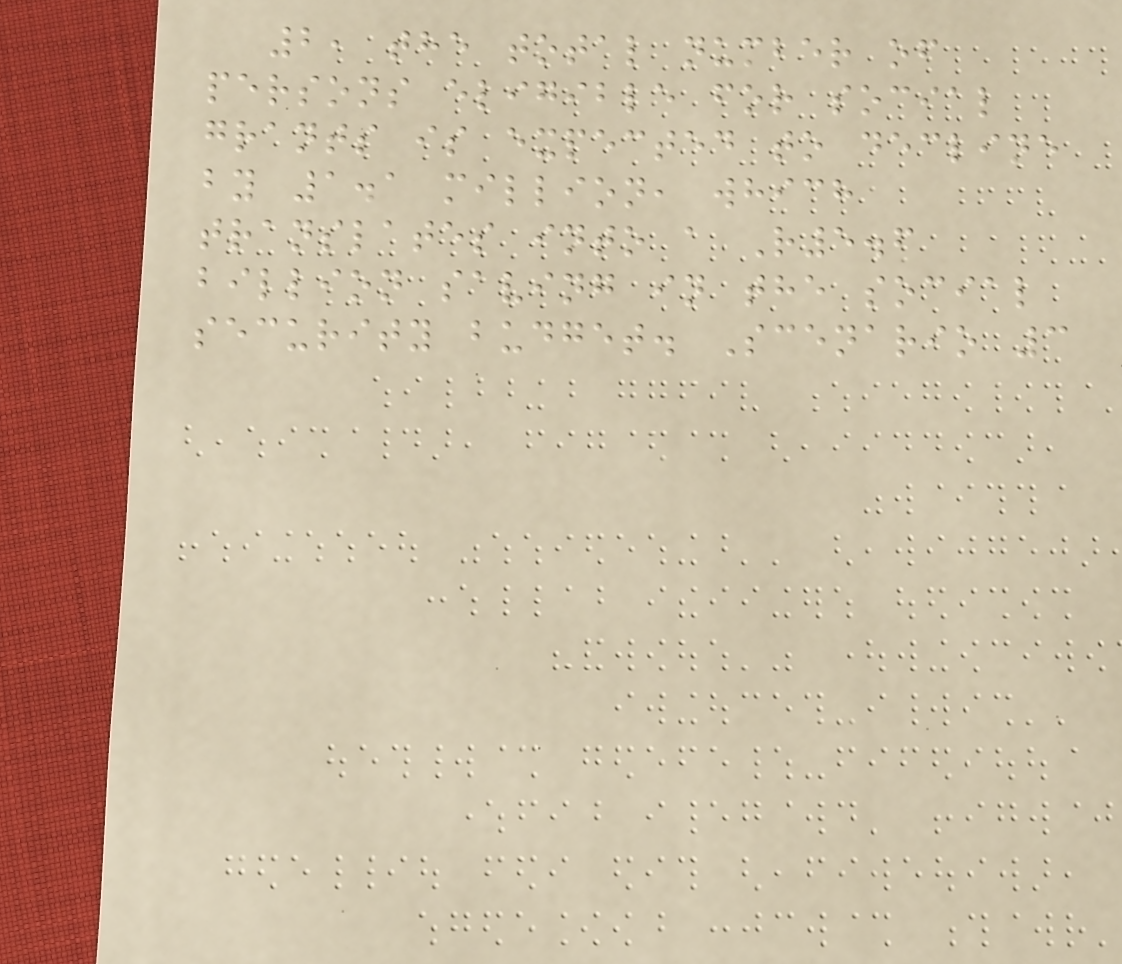2, the total number of
persons eligible for social
grants is expected to decline
by 1.1 million, which
translates into a R5.6
billion saving in the social
security budget. Scenario 3
